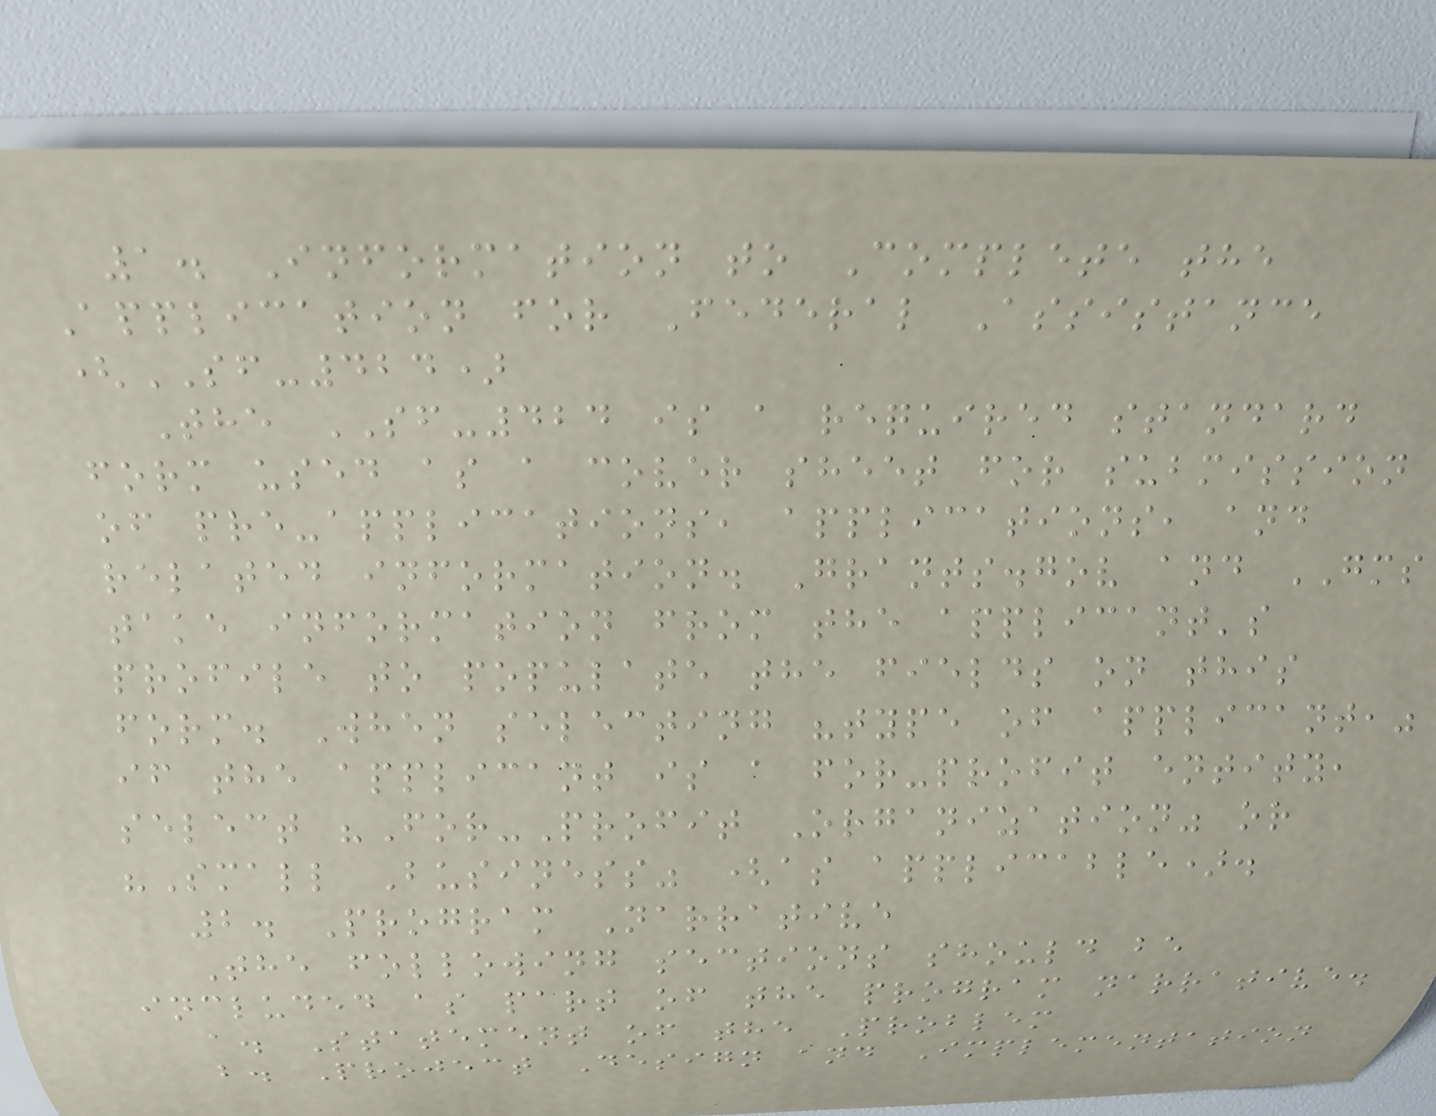1. Information to Complete the
Application for Federal Assistance
(SF-424)
The SF-424 is a required standard
form used as a cover sheet for submission
of pre-applications, applications, and
related information. Grants.gov and GMS
take information from the applicant's
profile to populate the fields on this
form. When selecting "type of applicant,"
if the applicant is a for-profit entity,
select "For-Profit Organization" or
"Small Business" (as applicable).
2. Program Narrative
The following sections should be
included as part of the program narrative.
a. Statement of the Problem
b. Project Design and Implementation
